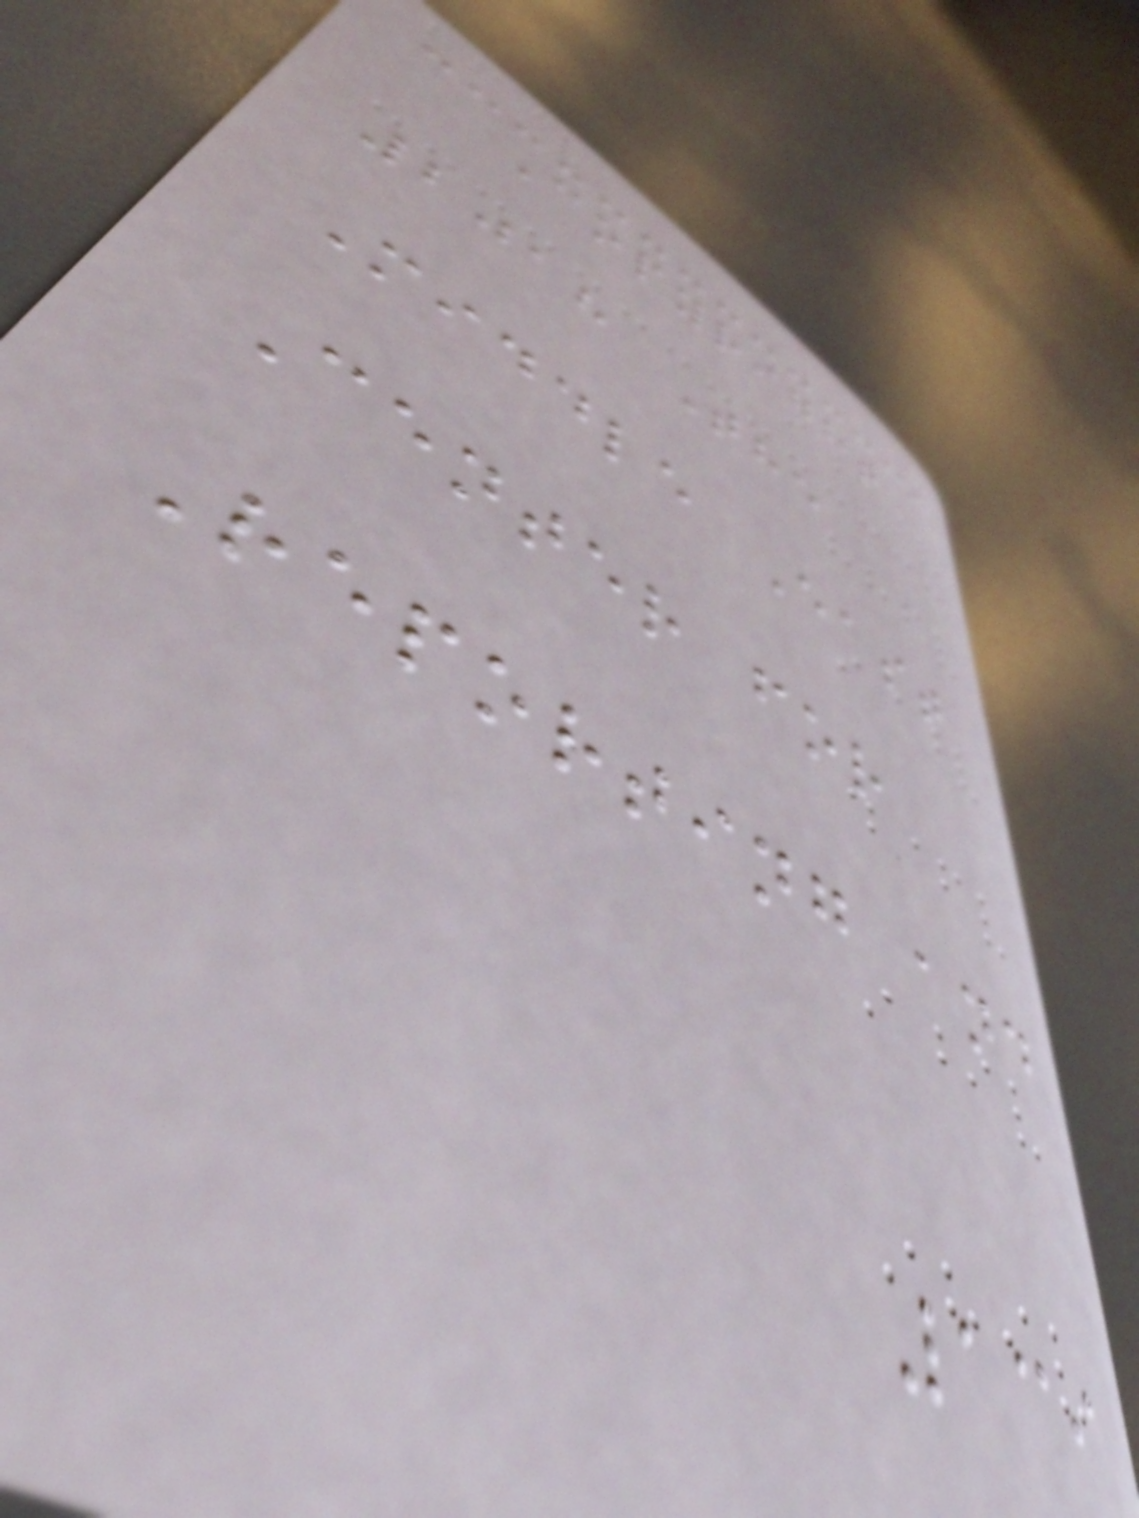Copyright
2018 The
Middle East
Center for
Reporting and
139
